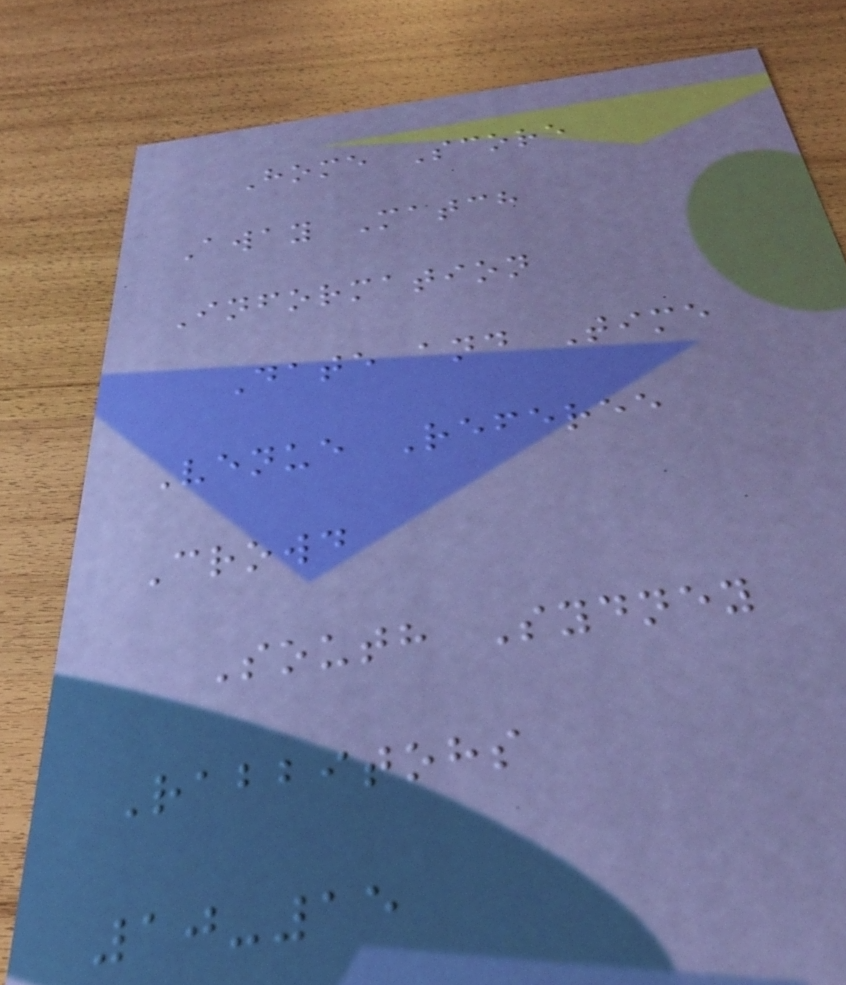Home Score
Away Match
Information
Date and Time
Venue Referee
Crowd
South Sydney
Rabbitohs
10-15
